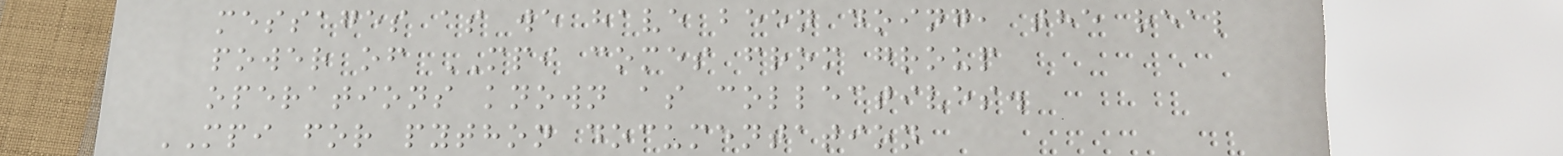messages as we have been doing, the real
power of MPI comes from group
operations known as collectives.
MPI for python documentation
